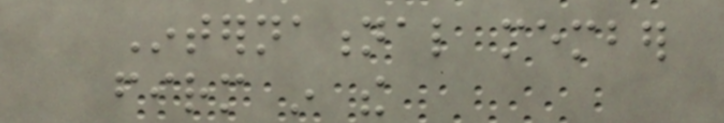International member
firm in the
